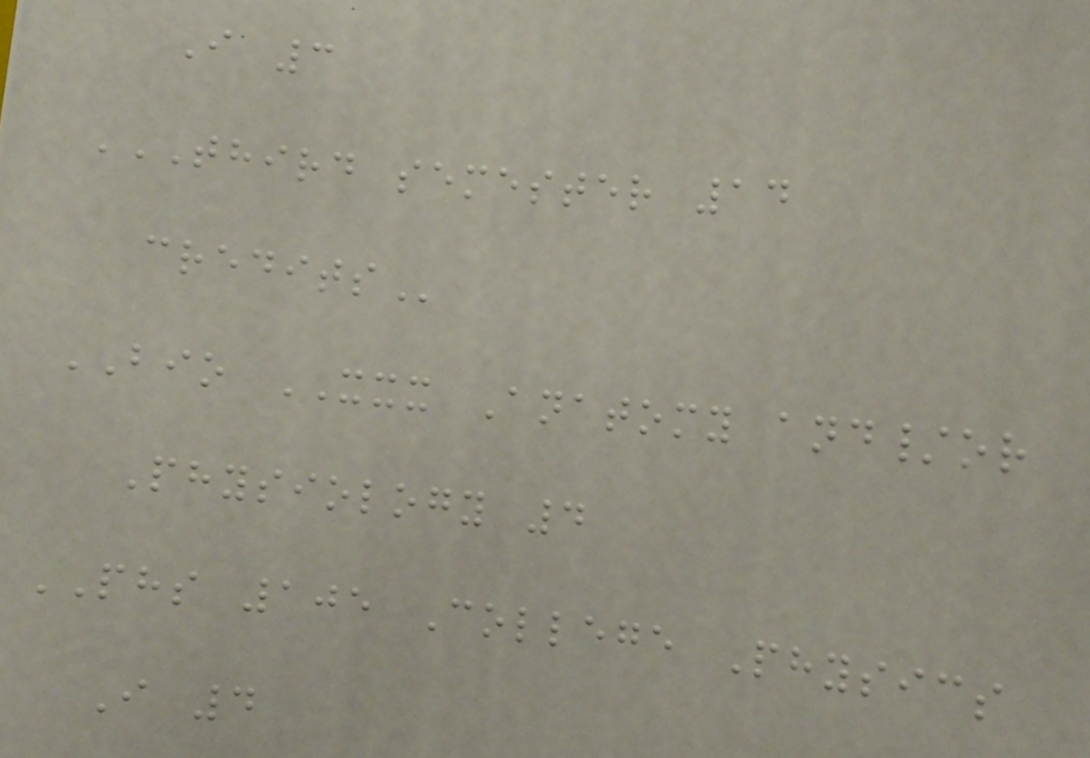I 3
THIRD SEMESTER 14
CREDITS
BIO XXX Anatomy and/or
Physiology 4
PHS 105 College Physics
I 4
